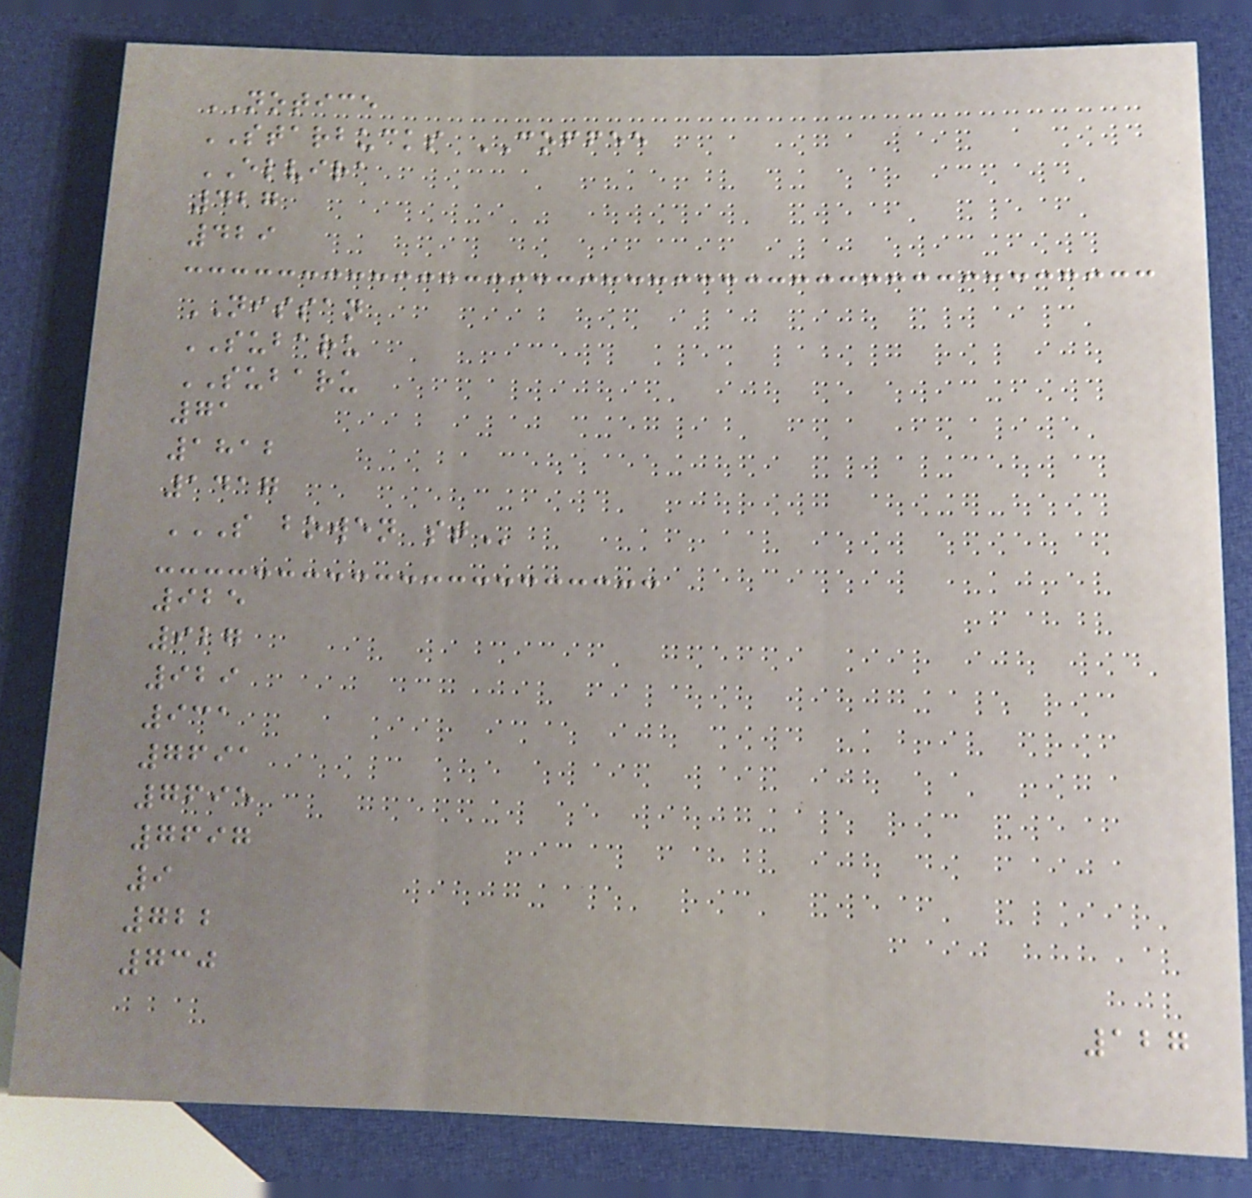NOTICE
STARBUCKS COFFEE
ELVIRA
427
429
NISSAN
SUBARU
SUBARU
71
1812
1417
S BOWEN ST
925
927
929
931
7691
7695
7697
9
722
730
127
